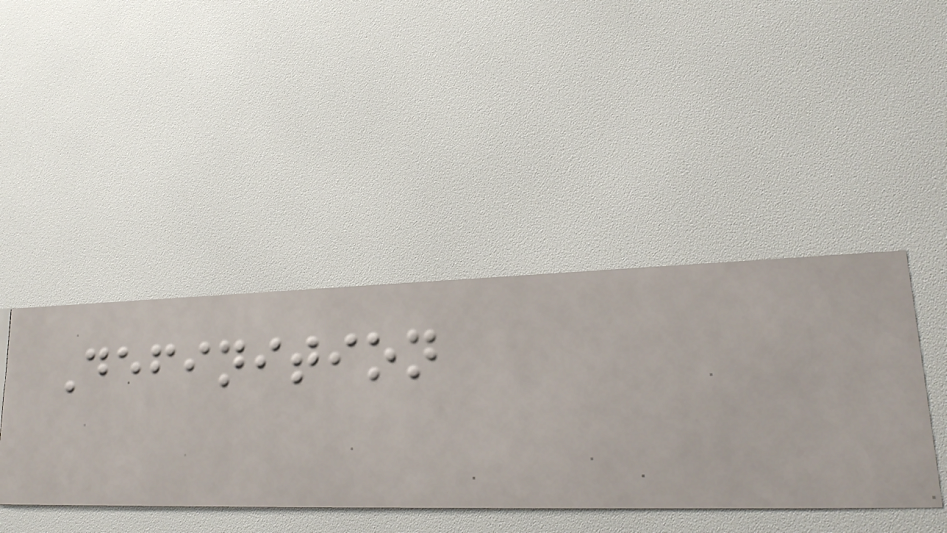Definition
